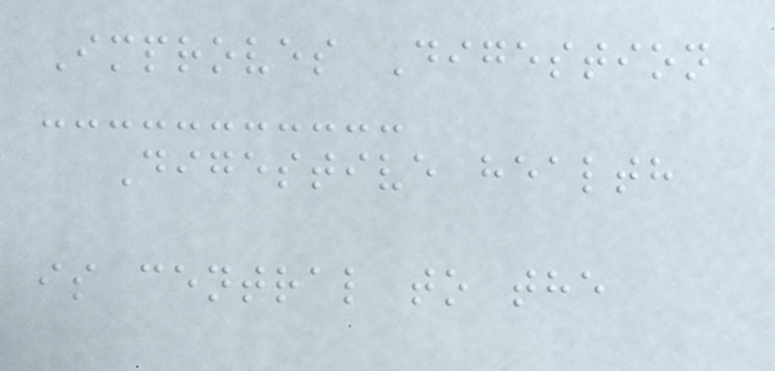Improves Digestion
Digestive health
is central to the
